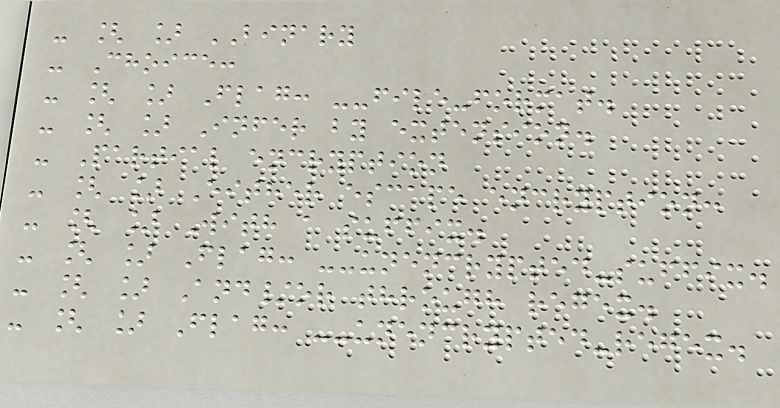- [ ] BINARY
- Choice:
- [ ] Flag: --file-format.
- [ ] Infer by extension.
- Partial encryption
- [ ] Either escape encryption:
- [ ] With a suffix.
- [ ] Flag: --unencrypted-suffix.
- [ ] And/or through regex.
- [ ] Flag: --unencrypted-regex.
